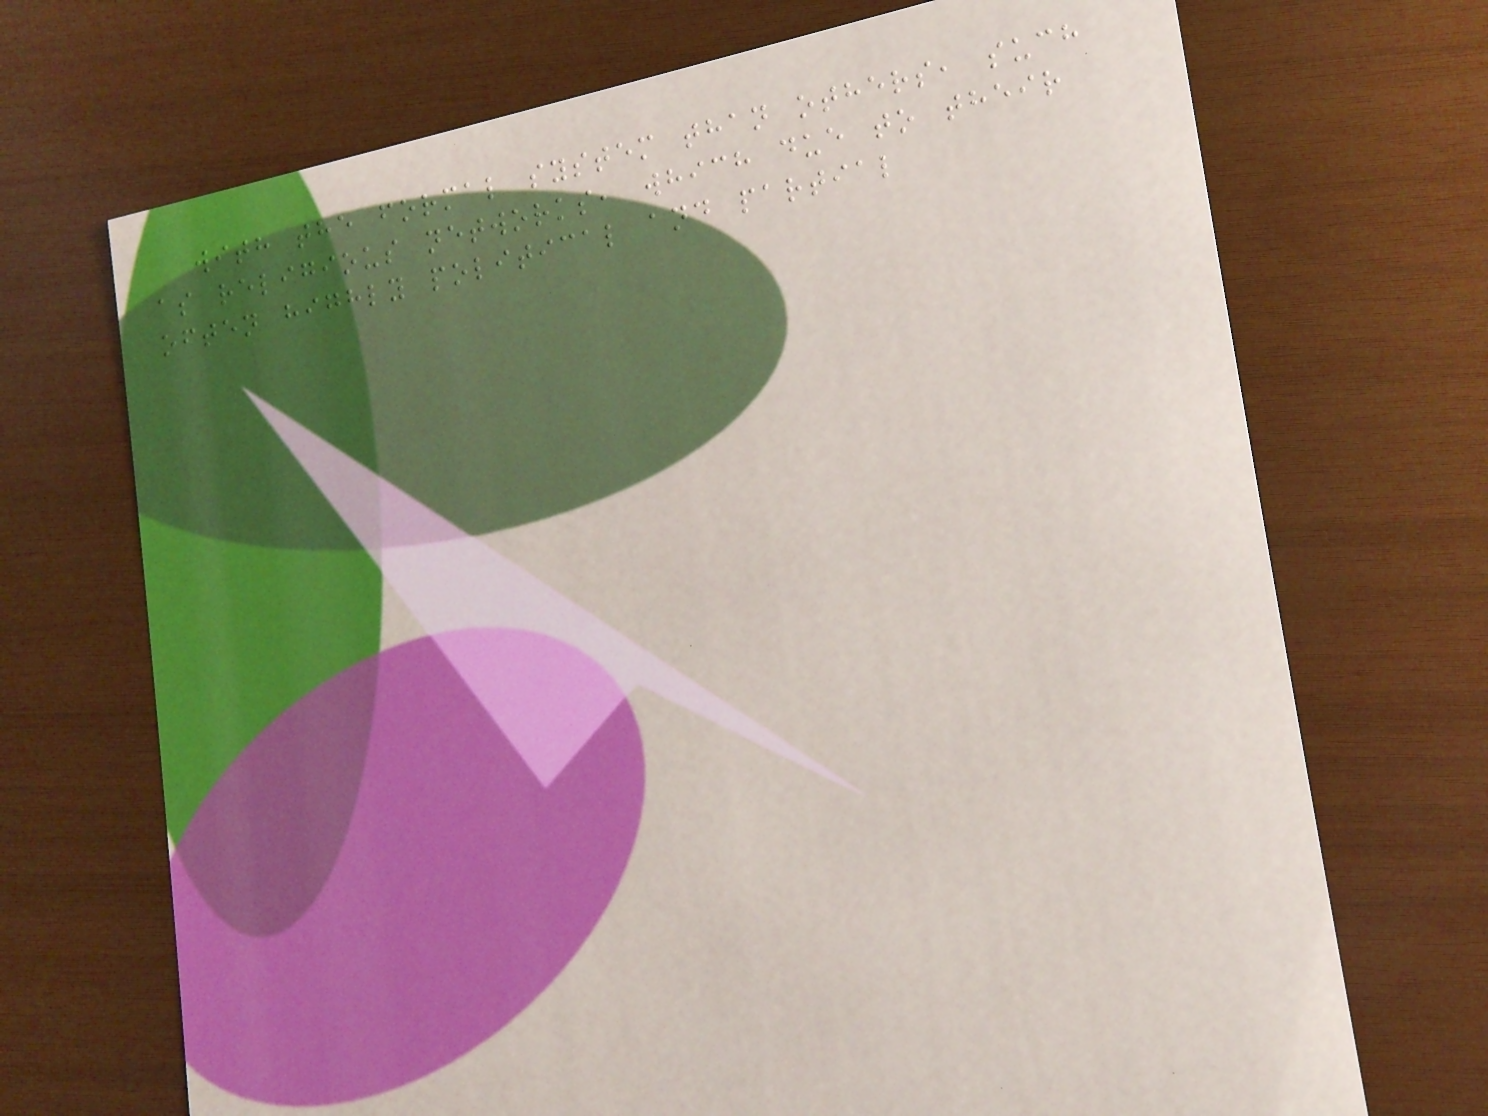with the formal system than others, such
as religious networks, which due to their
often highly political and partial
